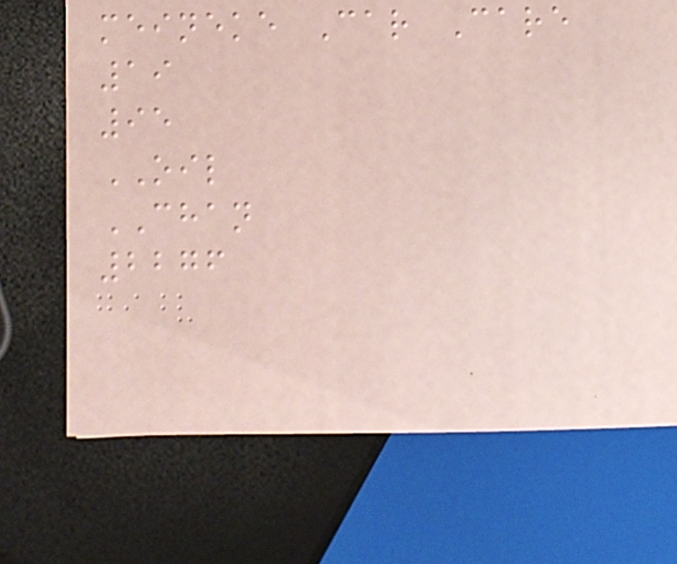meineke Car Care
19
95
OIL
CHAN
2276
